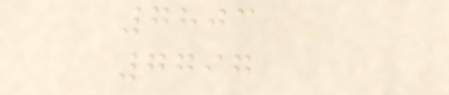7803
7797
